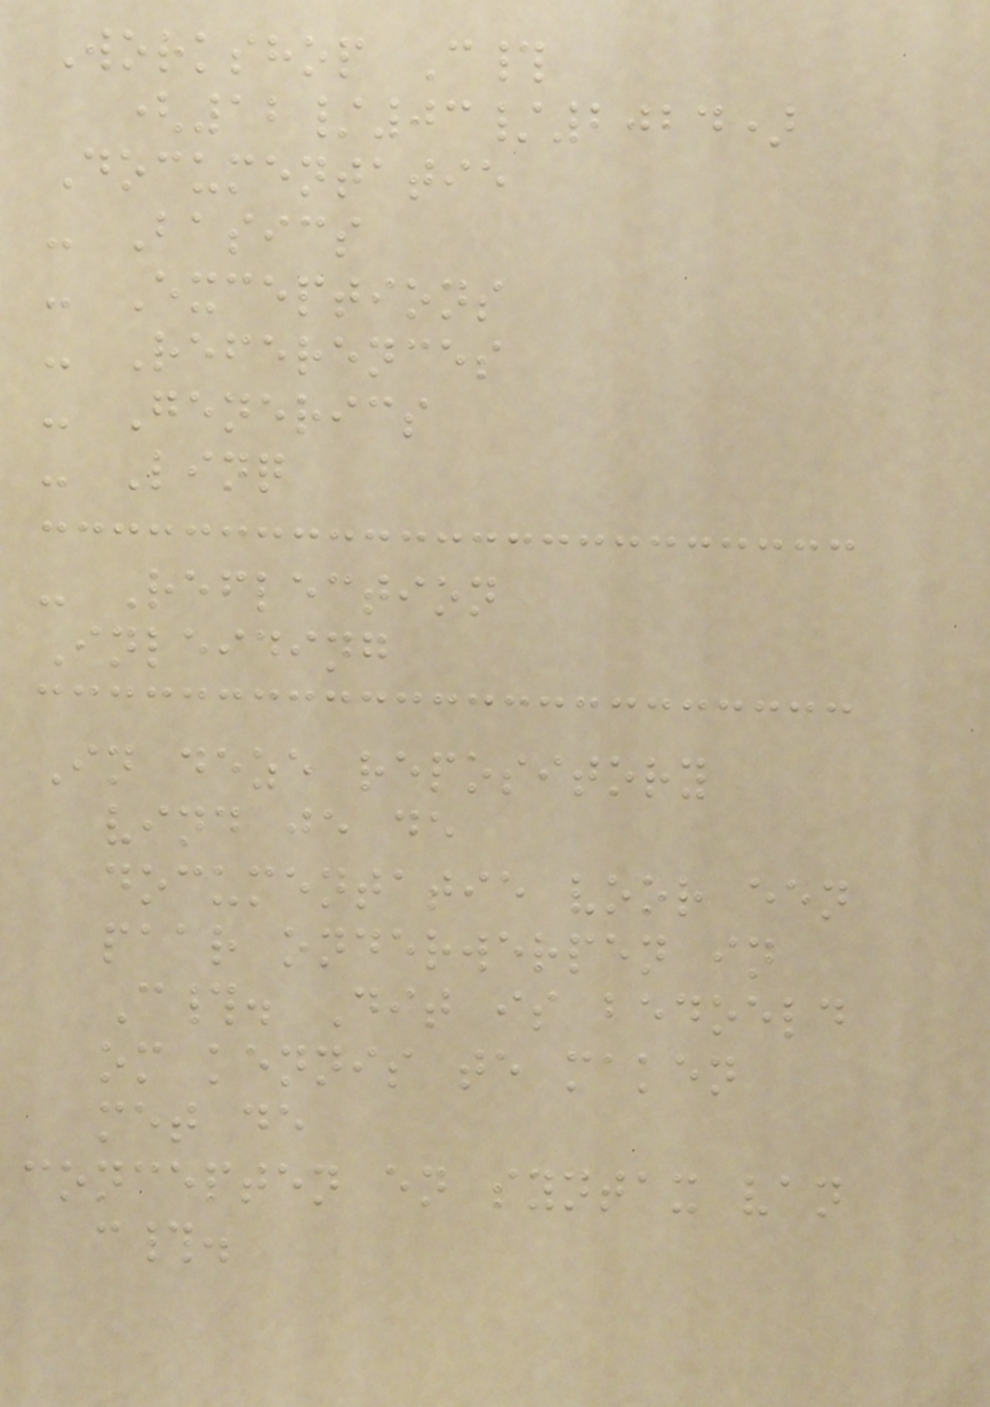Workshop C#
(12/03/2024)
Documentatie
- Basics
- Exceptions
- References
- Generics
- Linq
- Reflection
Inleiding
In deze repository
vind je de
documentatie voor een
paar onderwerpen in
C#. Dit is bedoeld
om kennis te maken
met de
concepten en syntax van
c#.
